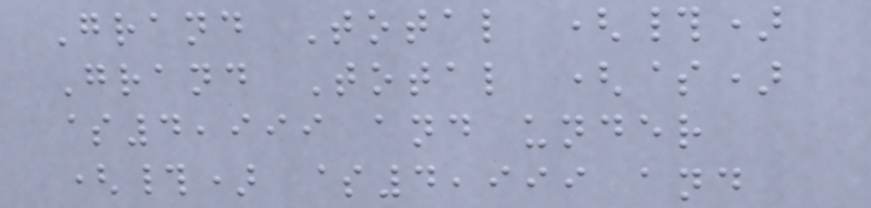Grand Total (#)
Grand Total ($)
$4,999 and under
(#) $4,999 and
